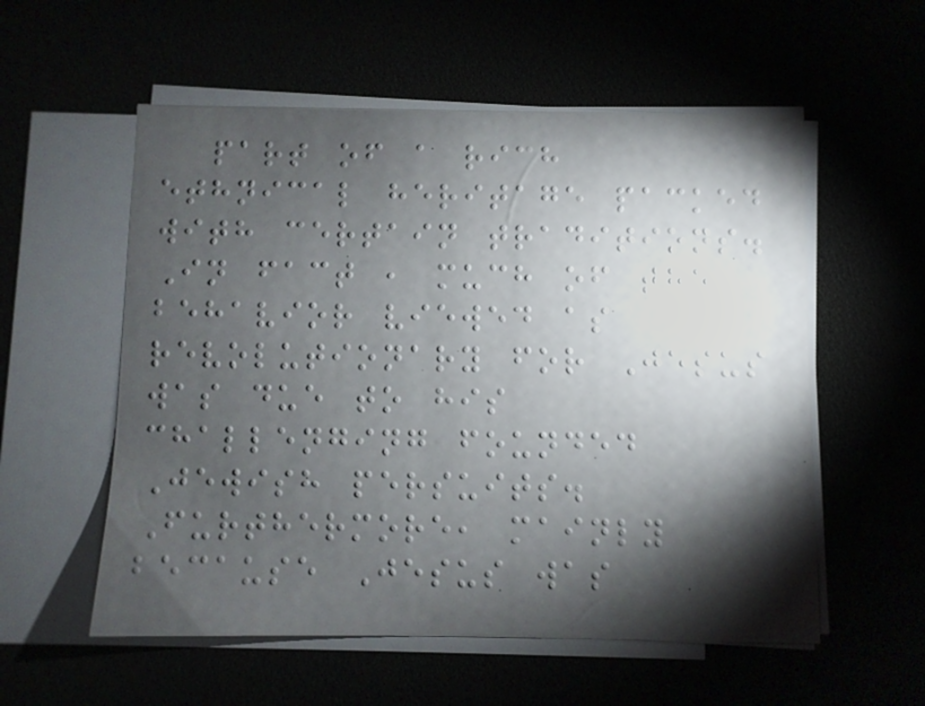part of a rich
ethnical heritage packed
with certain traditions.
In fact , much of the
behavior viewed as
revolutionary for Jesus
was due to his
challenging founded
Jewish persuits.
Furthermore, mainly
because Jesus was
